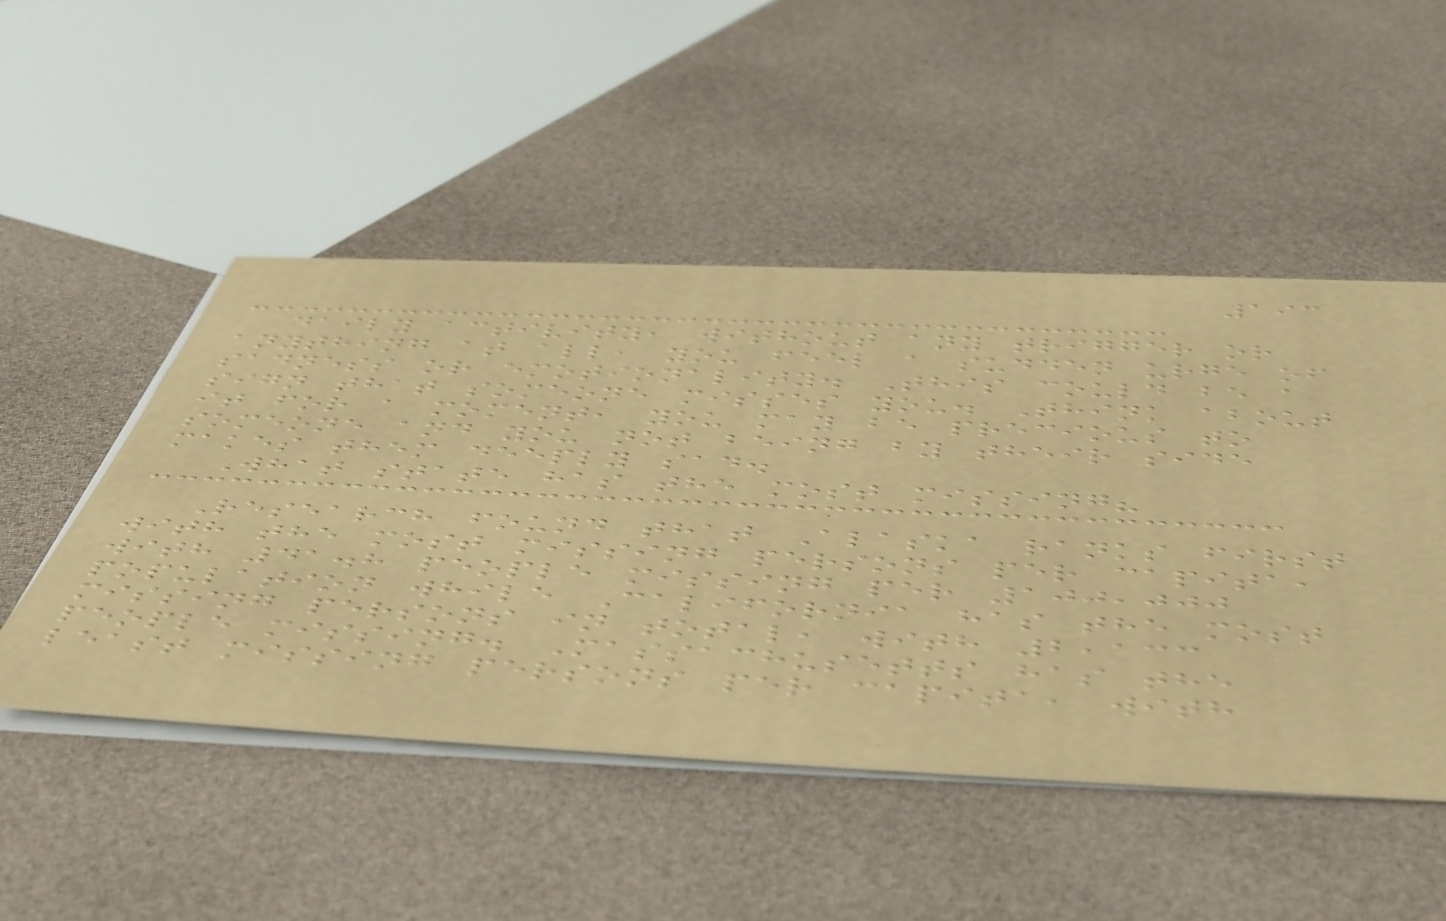193
daily activity, without any trigger or
anything at all, you feel a sudden urge of
sadness or emotionality. This could be a
sign that someone misses you. Think about
it for a moment, you may be precious to
someone and you not being by their side
makes them deeply sad.
What state has the most missing?
Research found that Alaska ranks first
with the most missing persons per capita,
with 41.8 people missing per 100,000
population while California has the most
missing persons in total, with 2,133
people missing. Massachusetts has the
least missing persons per capita, with
